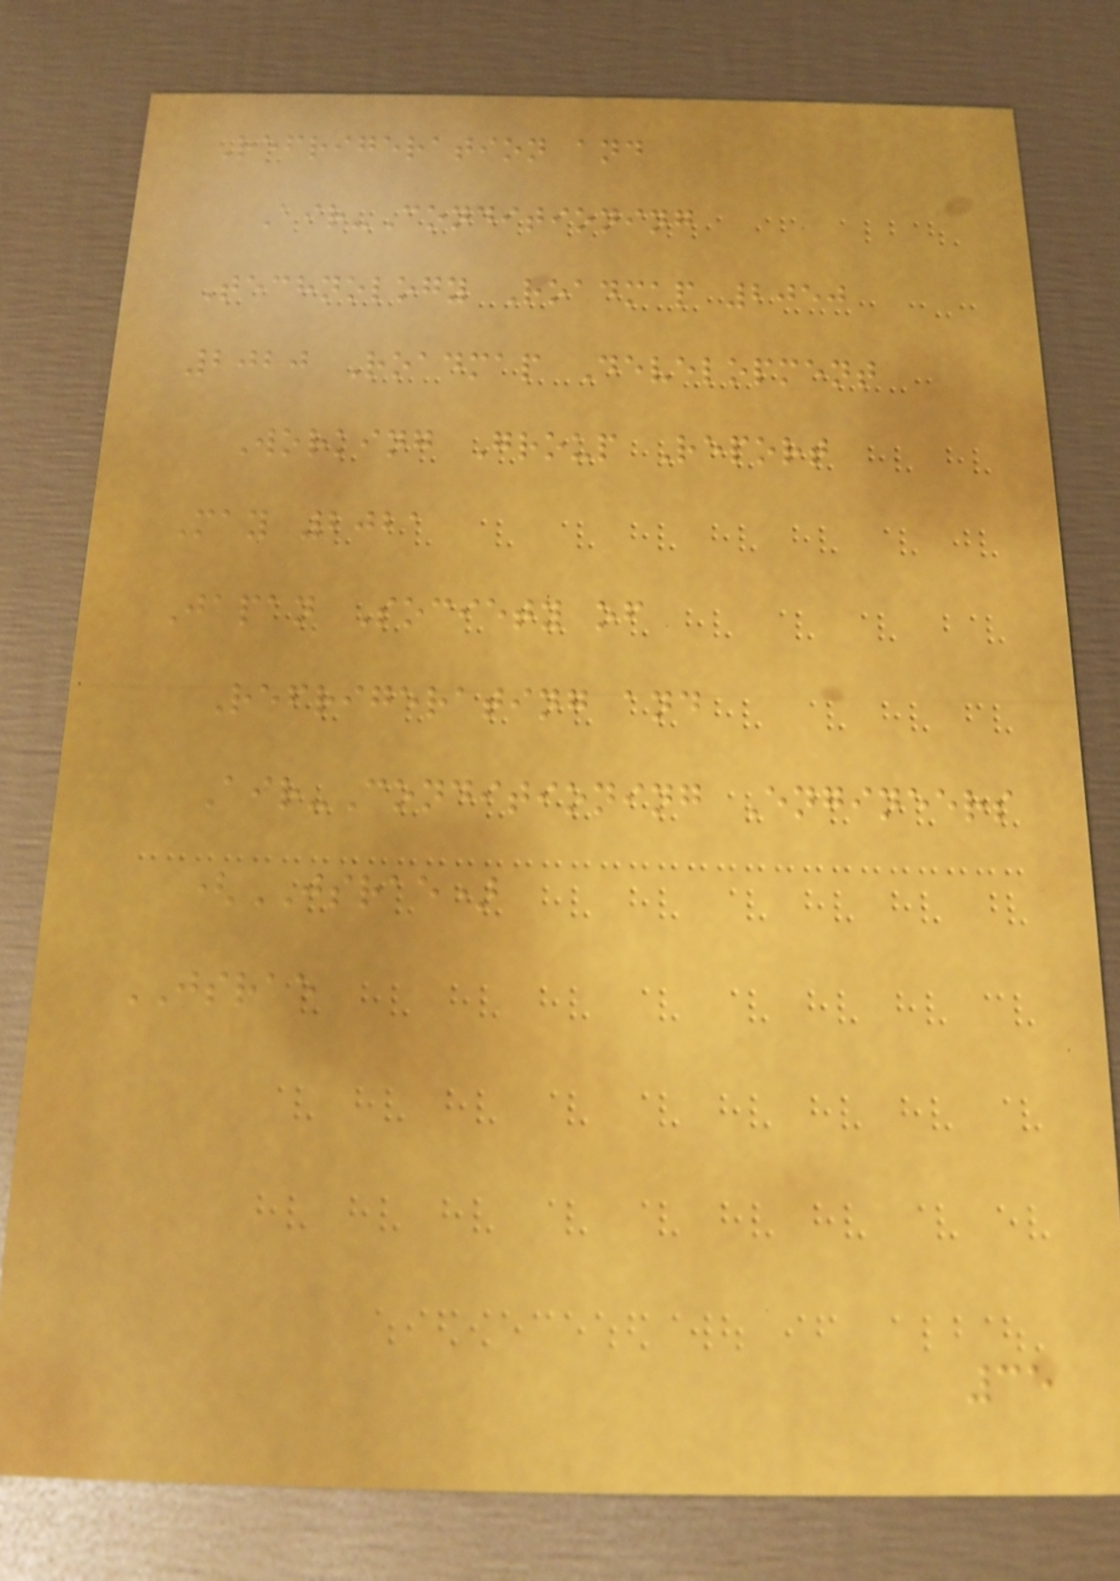Refrigeration and
Air-Conditioning
Technology Roadmap 2050
2020 Roadmap Development
Working Group Report
May 2021
Japan Society of
Refrigerating and
Air-Conditioning Engineers
(JSRAE)
JSRAE
35
